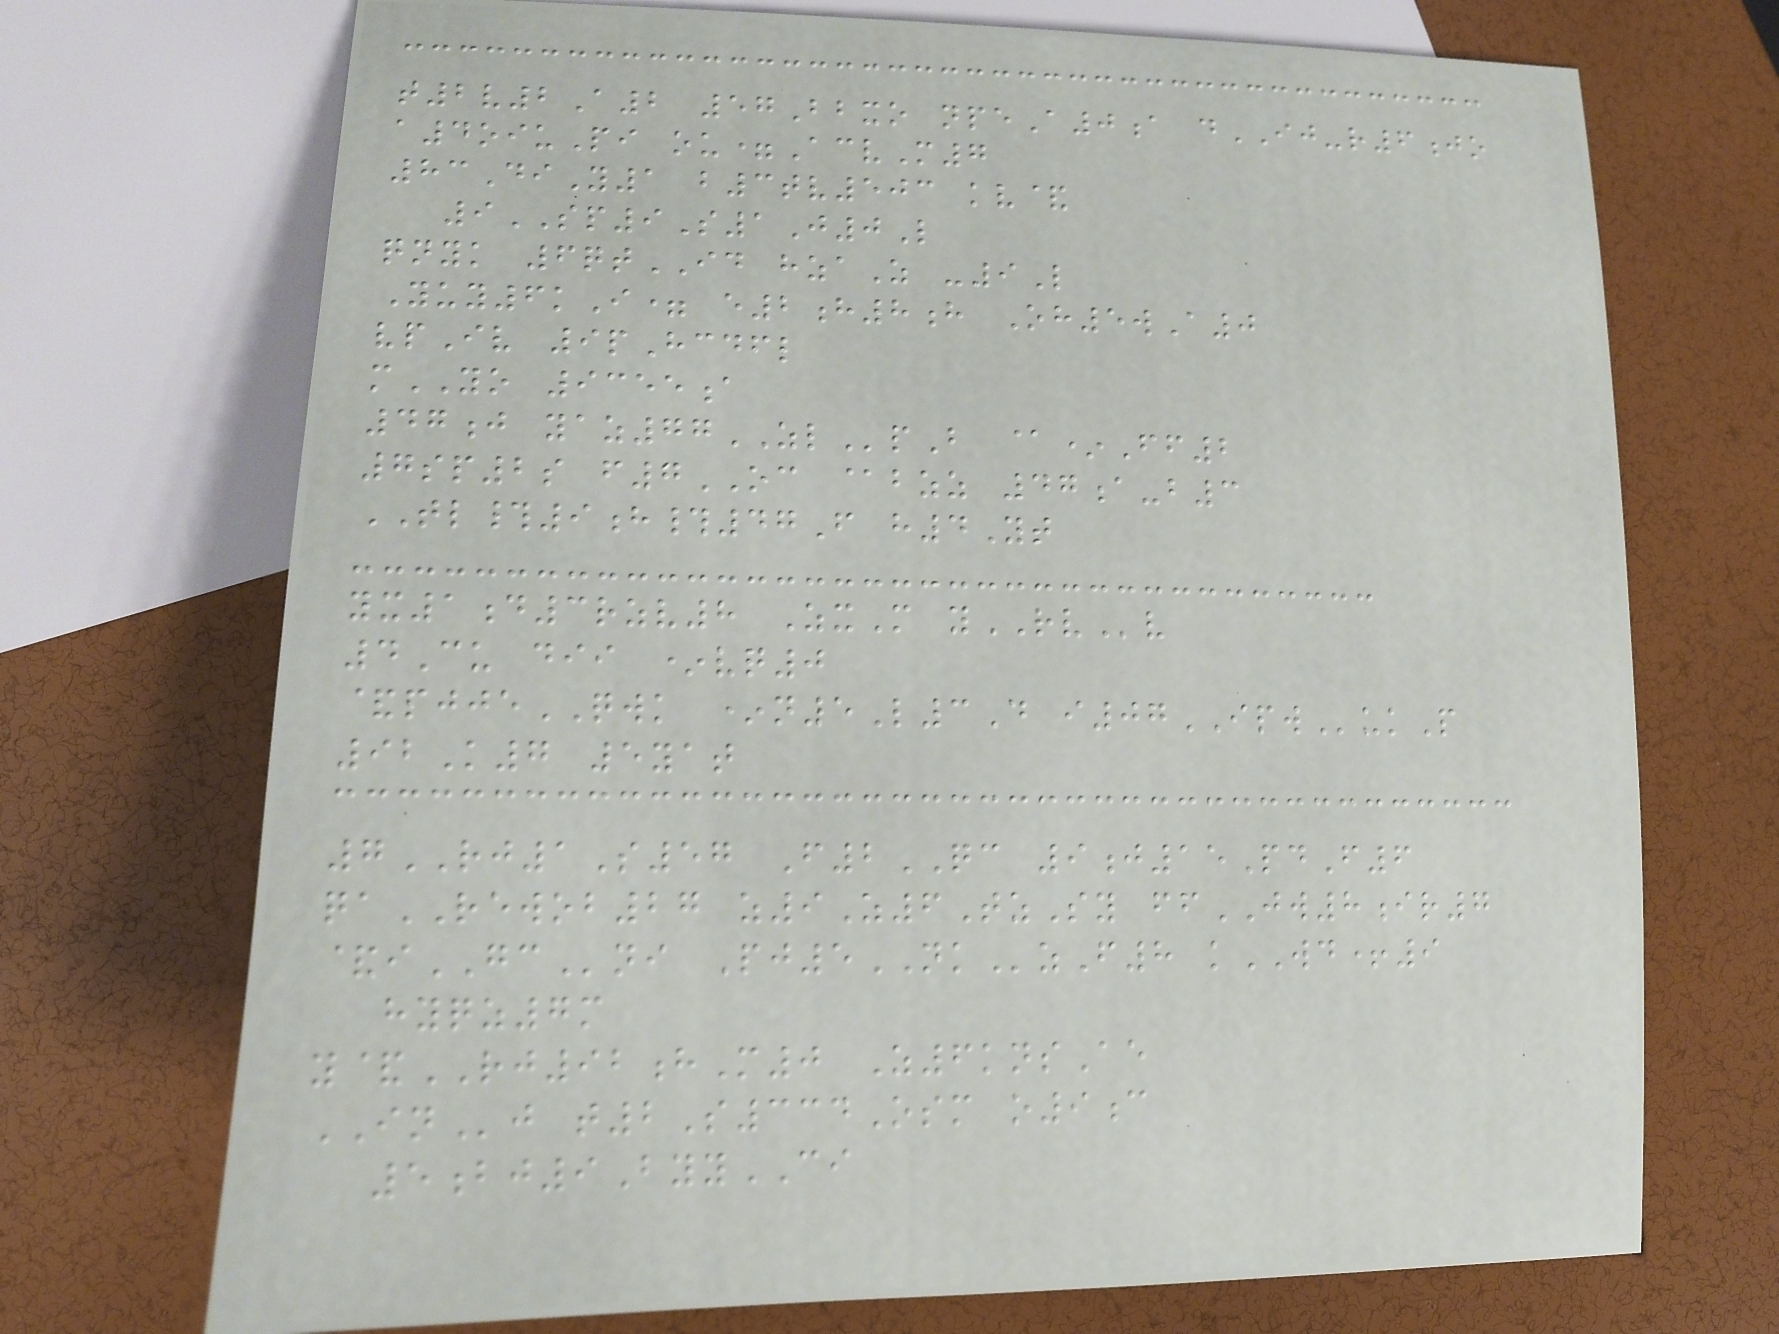t2v2A2 57Bbxo npeA0a dIJ-r6jo
a4oiuPi ou=AcvM7
83DiY1 b3tv503 kv&
9SP9S1J0L
qnyk 6qtID hzaZ -9L
Yuy6kI= e2h8h Oh5wA0
vpIv 9pHcdfl
mYO 9355a
47j yaz77ZLpB @*Ff2
7sp2s f7OC @bzz 47a-b3
TL#9h#47F h4Yt
yx1d3rzv8 ZxM yRVv
4Cu dii *vq0
&pjjeQWK *n5L3D i07IPWukP
92K7 5yat
7RJ1S57 F2QC 9j15PdF6
qaREWOB27 z9Z6TzSy ffJW8ir7
&iGCni Pj5NKzF8 kWD+9
hyqz7m
y&RJ92hM0 Z6knsAe
INj t2S334Osm o9c
5bj9ByyCI
